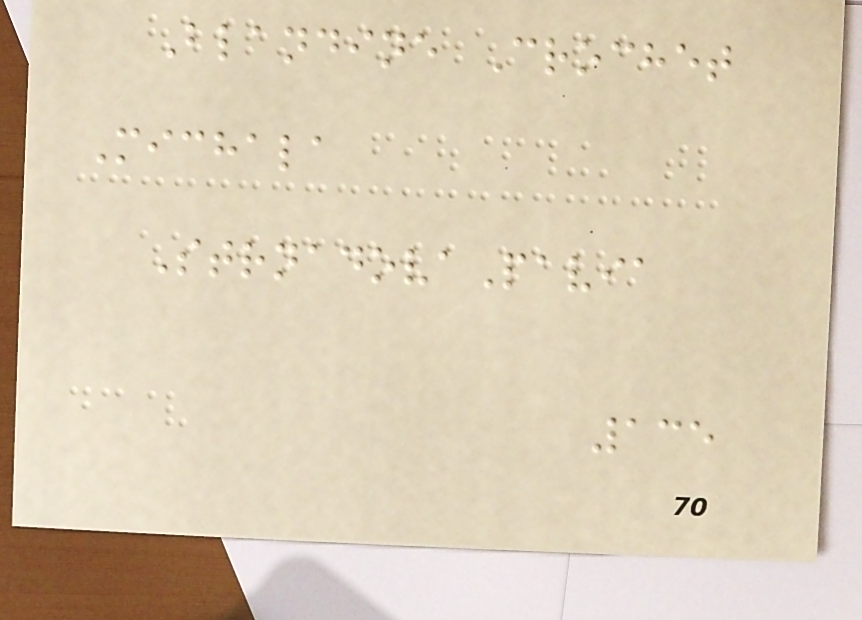Blandine Crochet
Michala
StrnadovaPavia
135
